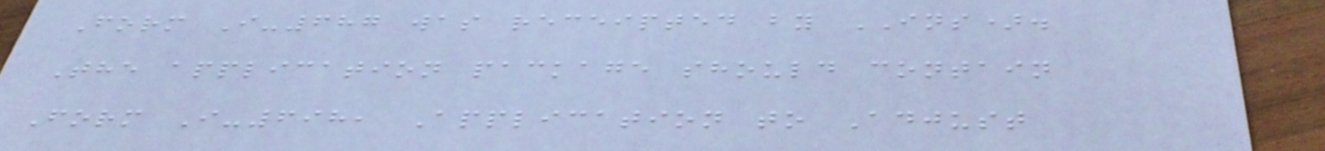Form I-687 was receipted by INS).
The application package should contain
Form I-698, Application to Adjust
